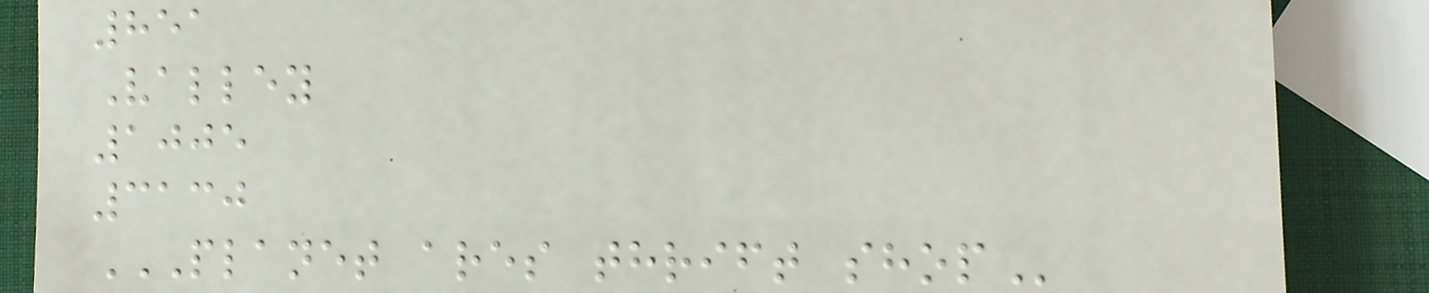851
Valley
1005
3130
PLANET ARES THRIFT SHOP
